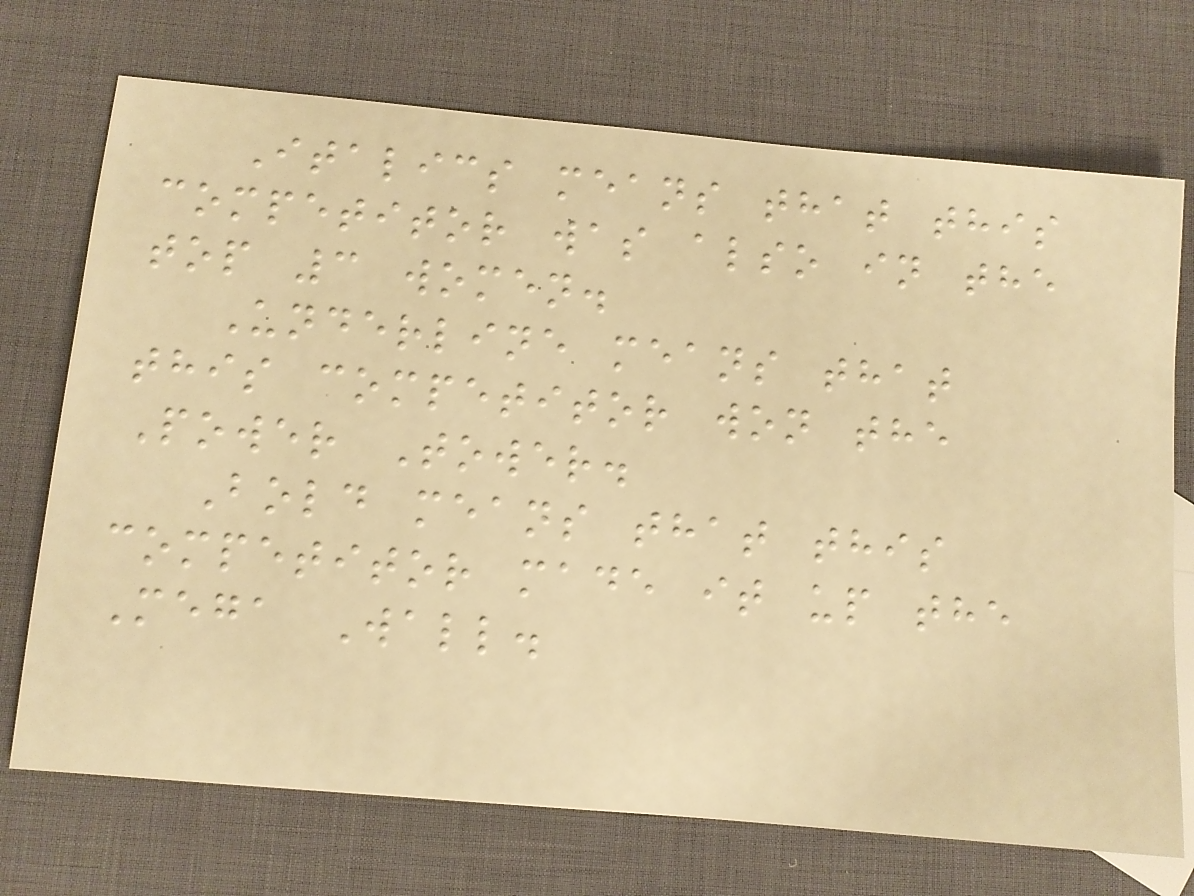Italics means that this
competitor was also in the
top 3 women.
Underline means that
this competitor won the
Power Tower.
Bold means that this
competitor made it up the
Mega Wall.
